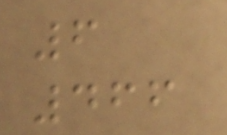6
466
